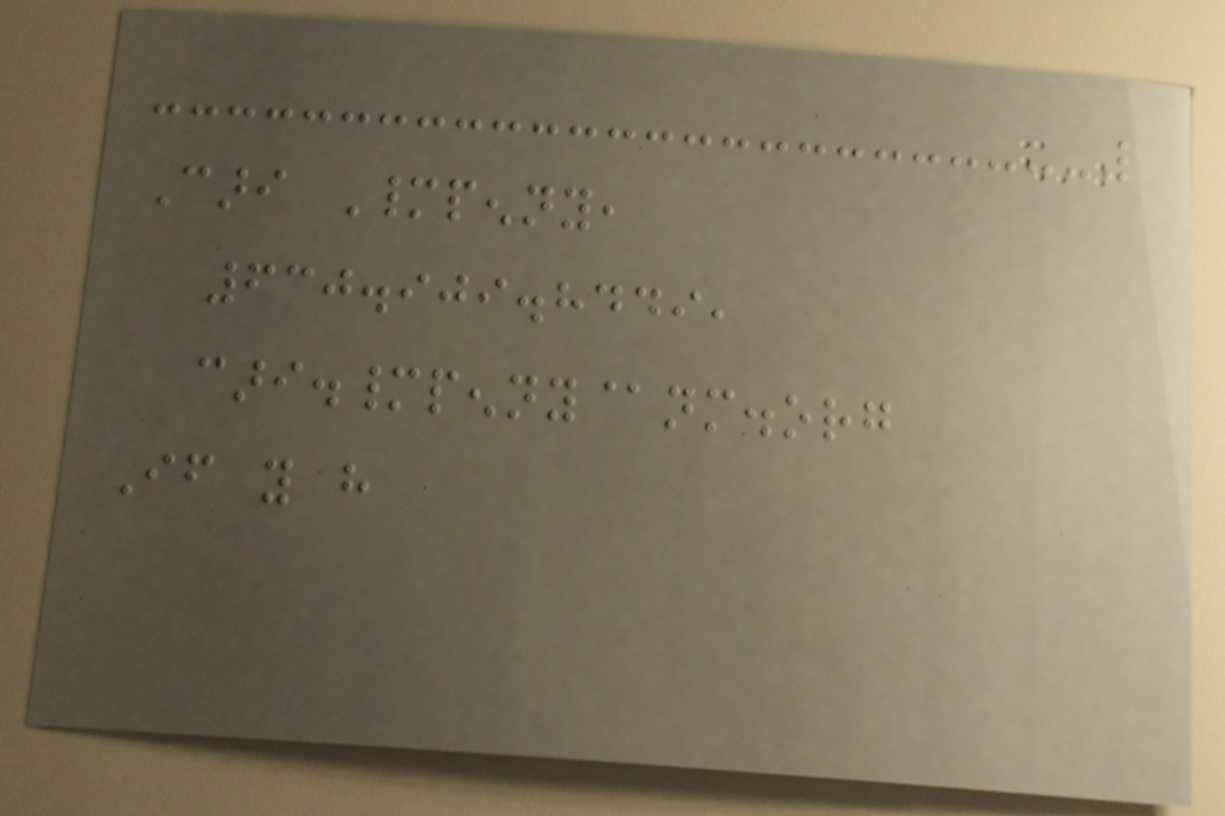Cari Manypenny,
630.909.8449,
cari.manypenny@nm.org
If you have
